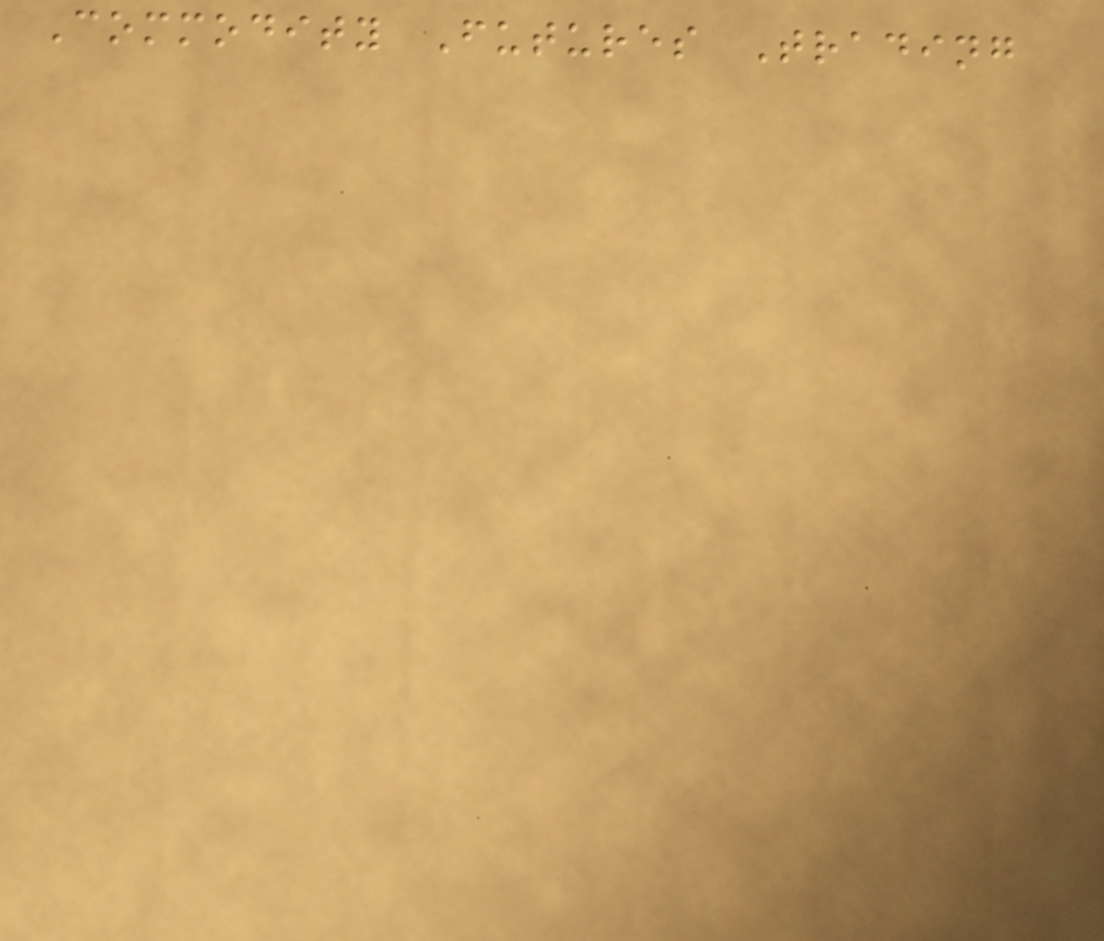Commodity Futures Trading
